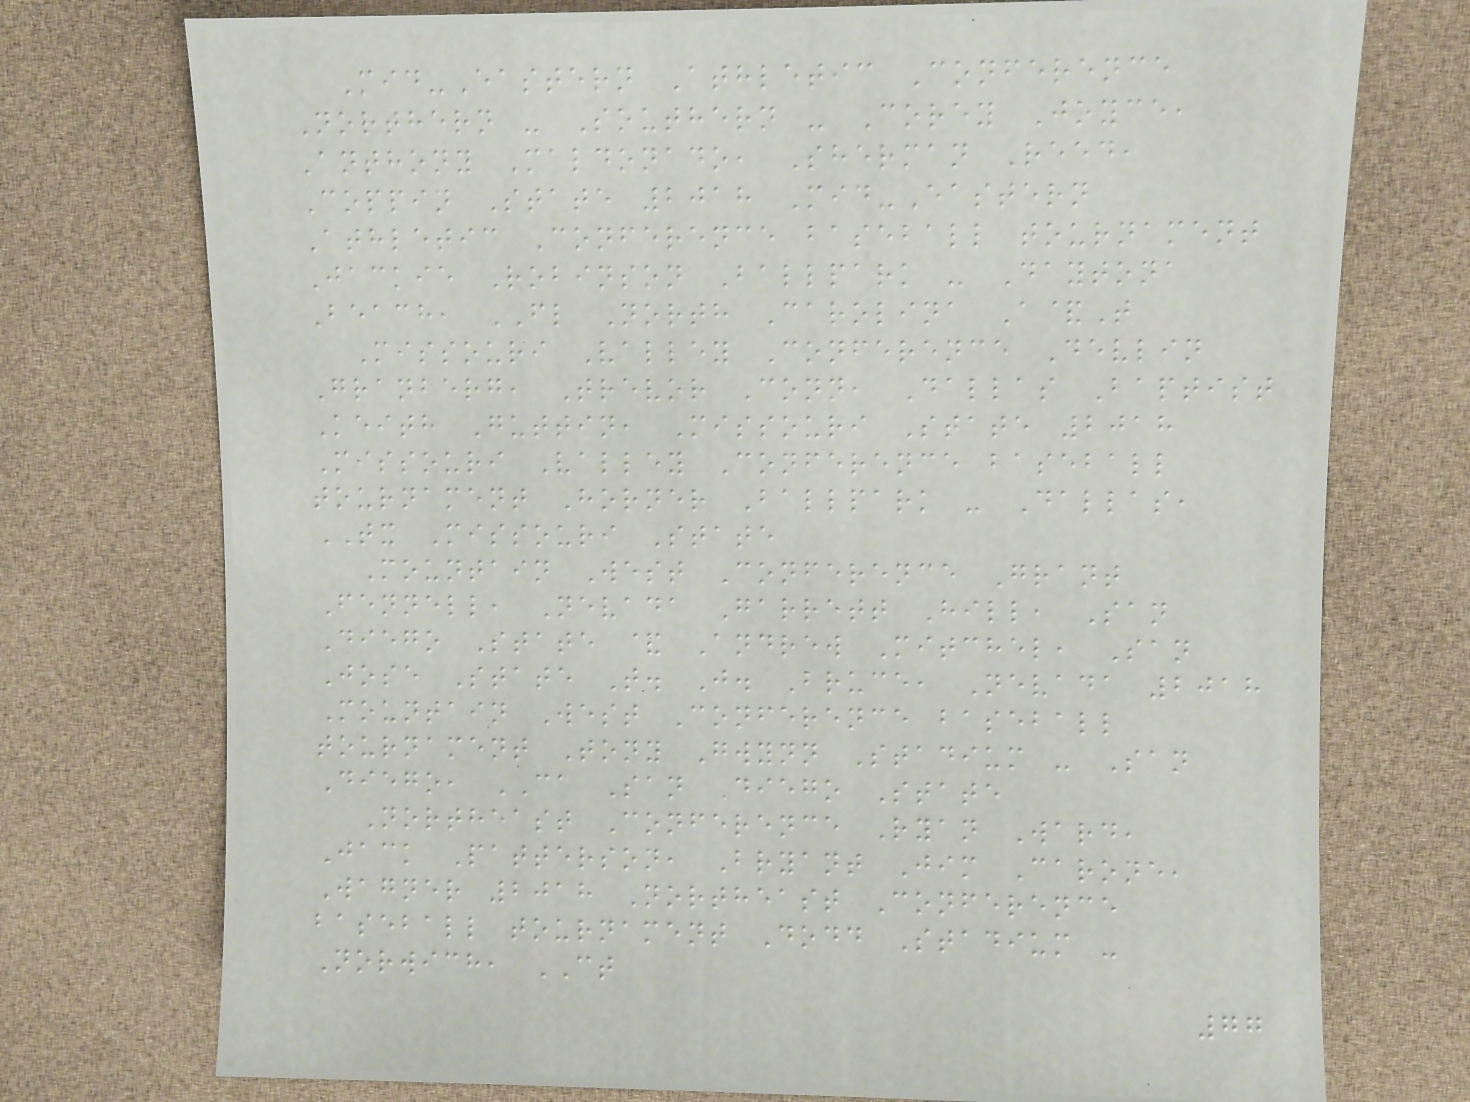Mid-Eastern Athletic Conference
Northern - Southern - Corey Joyce,
Anthony Maldonado, Sherman Reed,
Coppin State 2018 Mid-Eastern
Athletic Conference baseball tournament
Jackie Robinson Ballpark - Daytona
Beach, FL North Carolina A&T
Missouri Valley Conference Devlin
Granberg, Trevor Conn, Dallas Baptist
Keith Guttin, Missouri State 2018
Missouri Valley Conference baseball
tournament Horner Ballpark - Dallas,
TX Missouri State
Mountain West Conference Grant
Fennell, Nevada Garrett Hill, San
Diego State & Andrew Mitchel, San
Jose State T. J. Bruce, Nevada 2018
Mountain West Conference baseball
tournament Tony Gwynn Stadium - San
Diego, CA San Diego State
Northeast Conference Ryan Ward,
Jack Patterson, Bryant Jim Carone,
Wagner 2018 Northeast Conference
baseball tournament Dodd Stadium -
Norwich, CT
77
